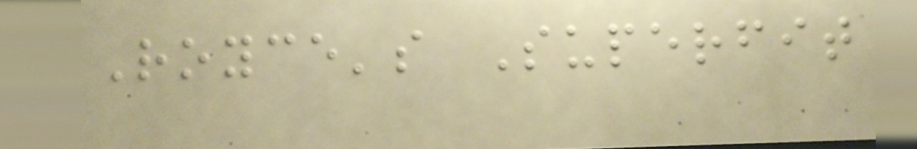Royce's Superfit
